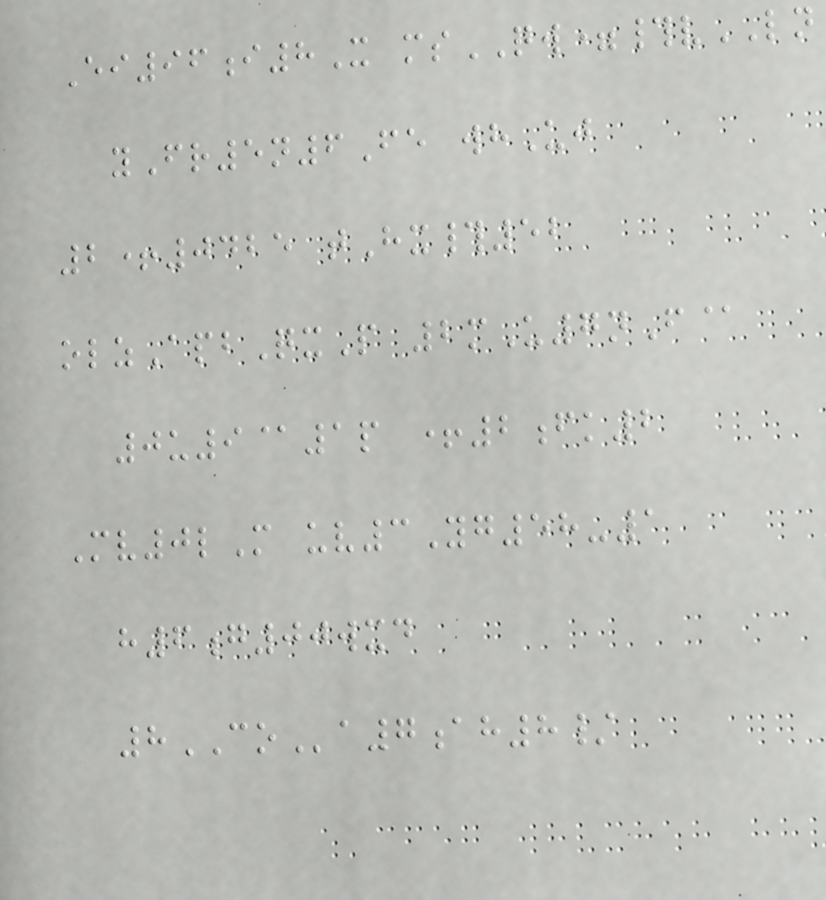Ei96i8X msQW=#vLN
yFr5n6Fe whUj
2+0425 tHx#52
olzApbQxP 2mU7nF@
0u9@1p +2fk2
Mv0lM uv3Yg58-1
h6g00wxd
8COa7ah8/
